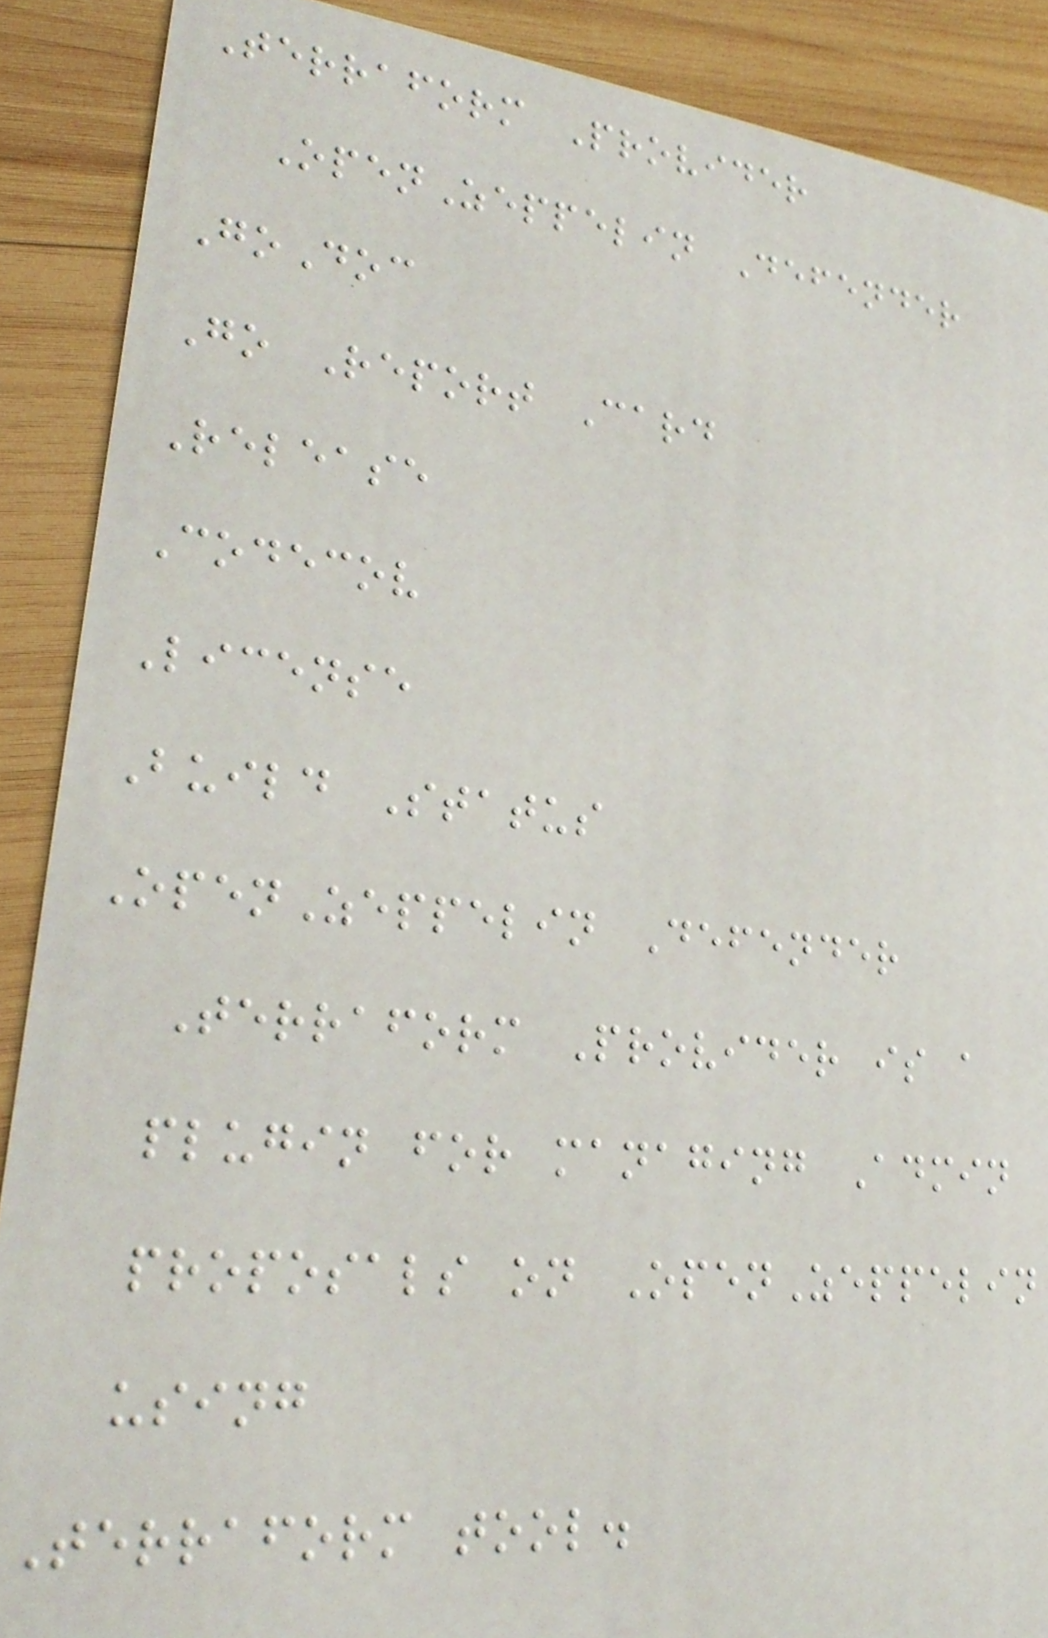Terraform Provider
OpenZeppelin Defender
GoDoc
Go Report Card
Release
Codecov
License
Build Status
OpenZeppelin Defender
Terraform Provider is a
plugin for managing Admin
proposals on OpenZeppelin
using
Terraform tool.
